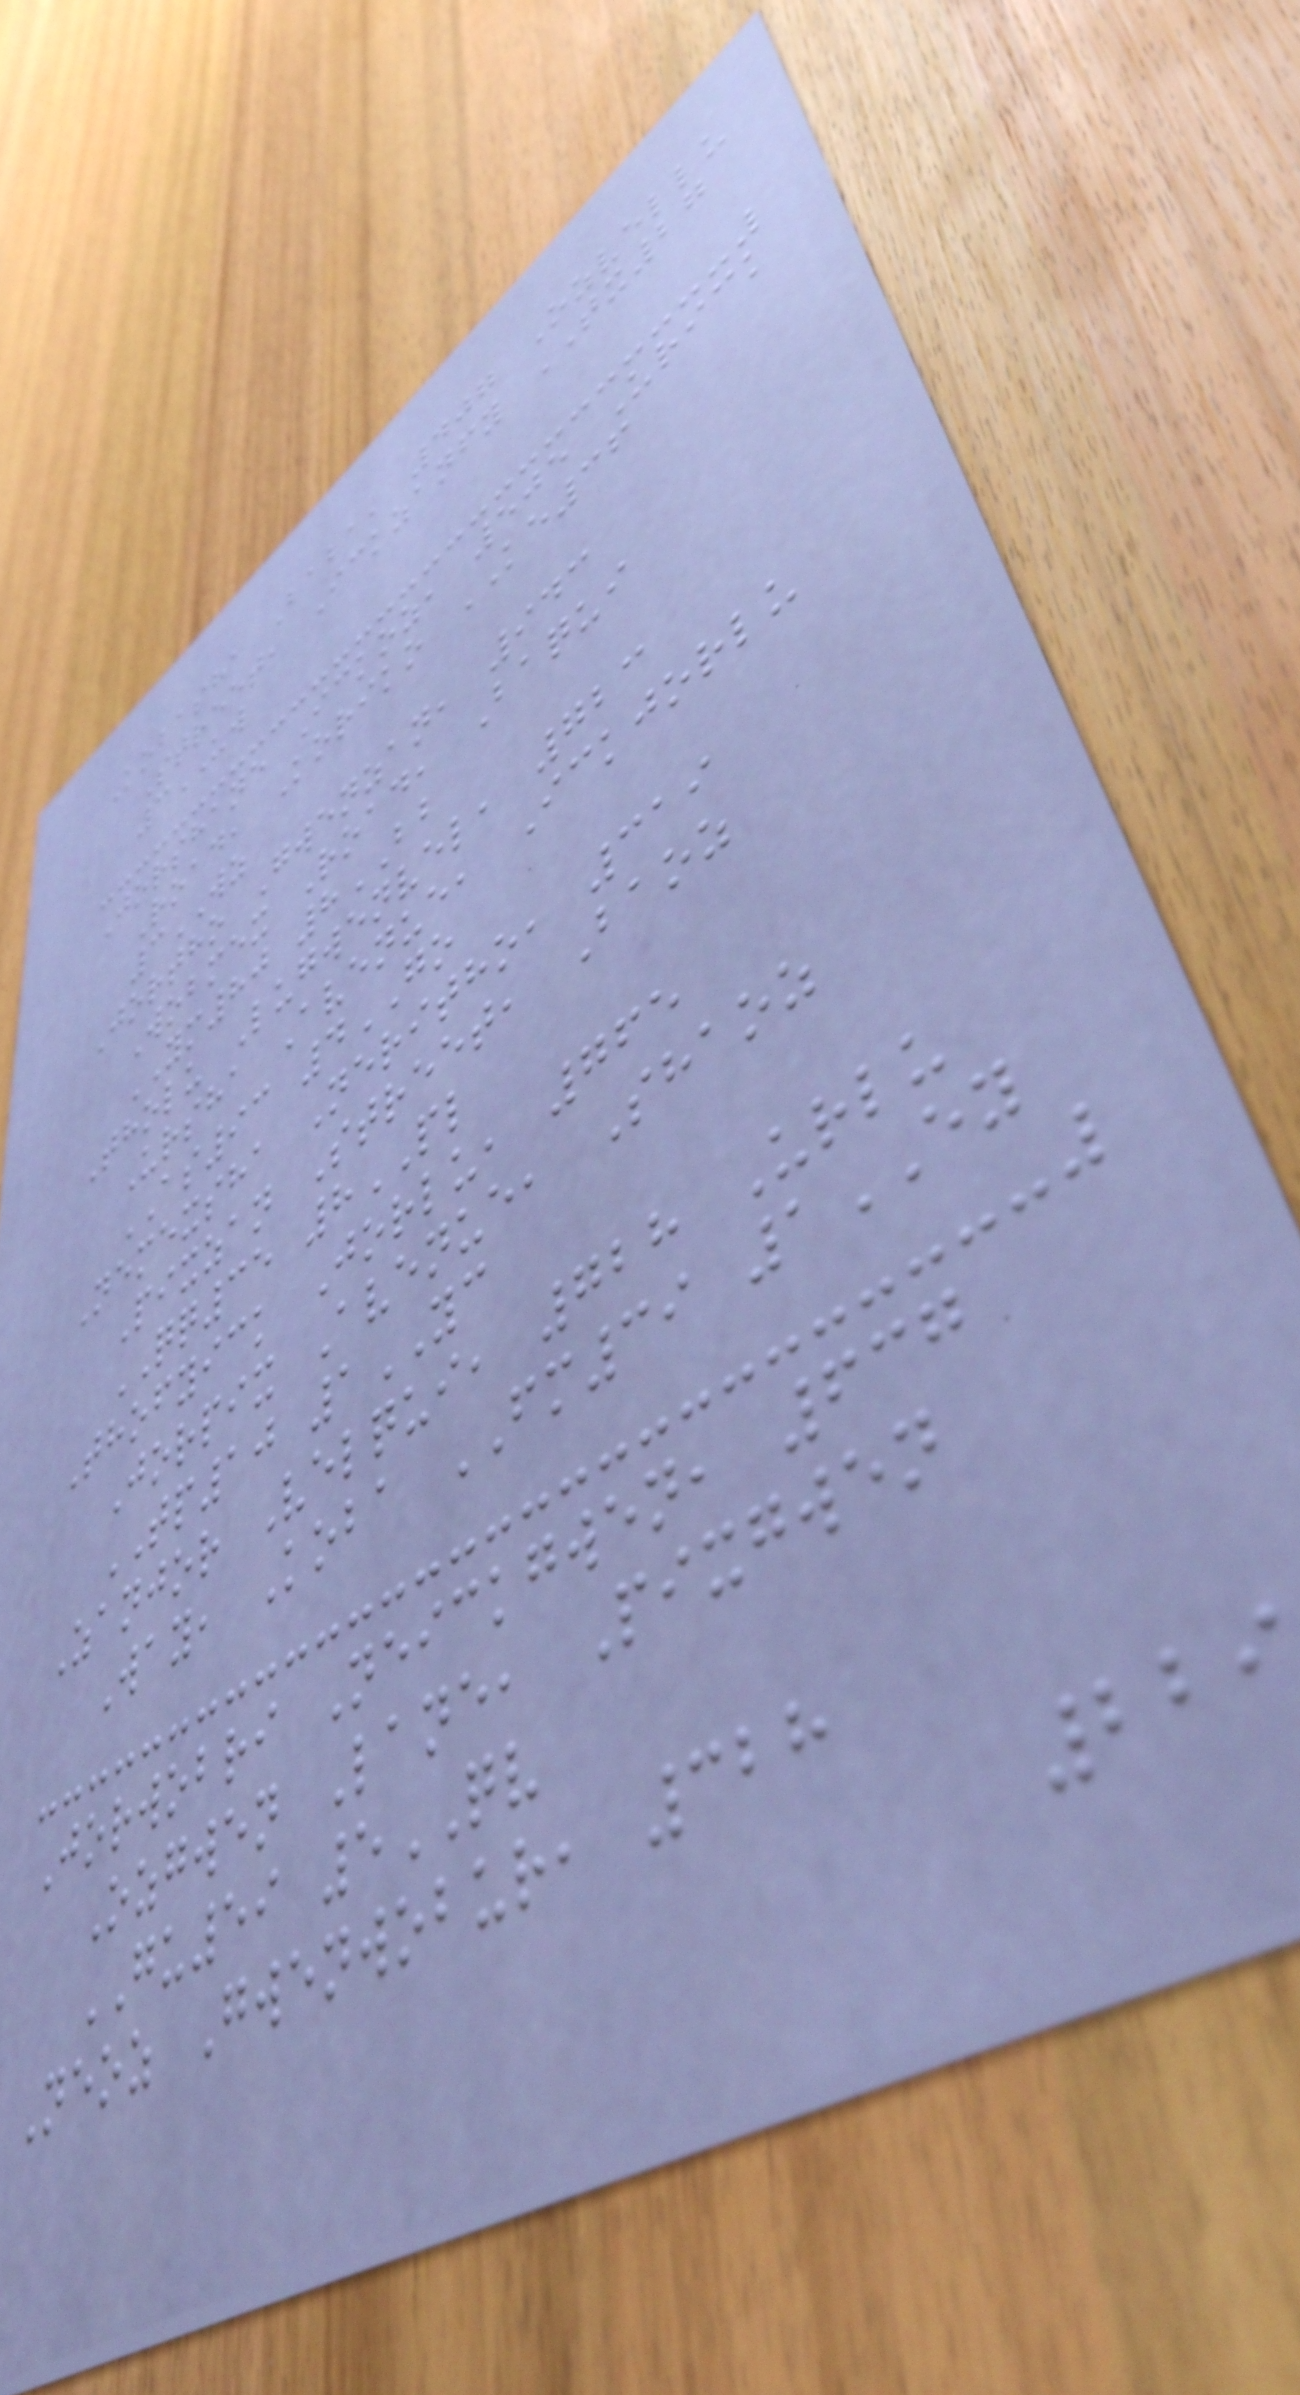Kobasha Baba, 407 Ozvellu
Street, Ickzanfy TX27
3UW
Jorshane Ickoz, 505 Urick
Road, Koriko KE36
3WZ
Jortho Gwenzan, 943
Wobmex Road, Baqui
YM80 8BB
Tholu Lugwenvel, 723
Ursha Avenue, Ickjorlu
AS93 4GO
Nemexsha Neritho, 319
Pixzan Street, Baoz
QQ35 8PL
Thofyick Jorlu, 765
Jorpix Avenue, Shaoz
TP10 1YC
Zanjor Velqui, 728 Urlu
Way, Koba FM39 1EY
Jorwobri Neickgwen, 637
Ozgwen Lane, Pixgwen
GU59 5QV
Neoz Gwenwobur, 328
229
